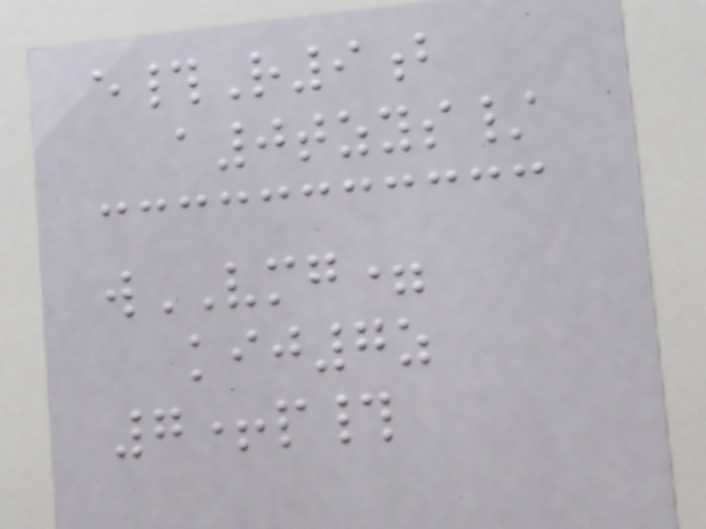e#R9b
a0tzys/
wVMG=
kij7z
7+p#
